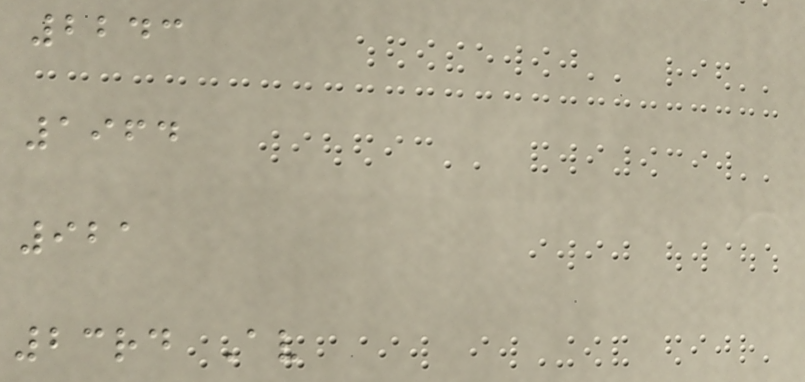2243
1964
921
23rd Av
